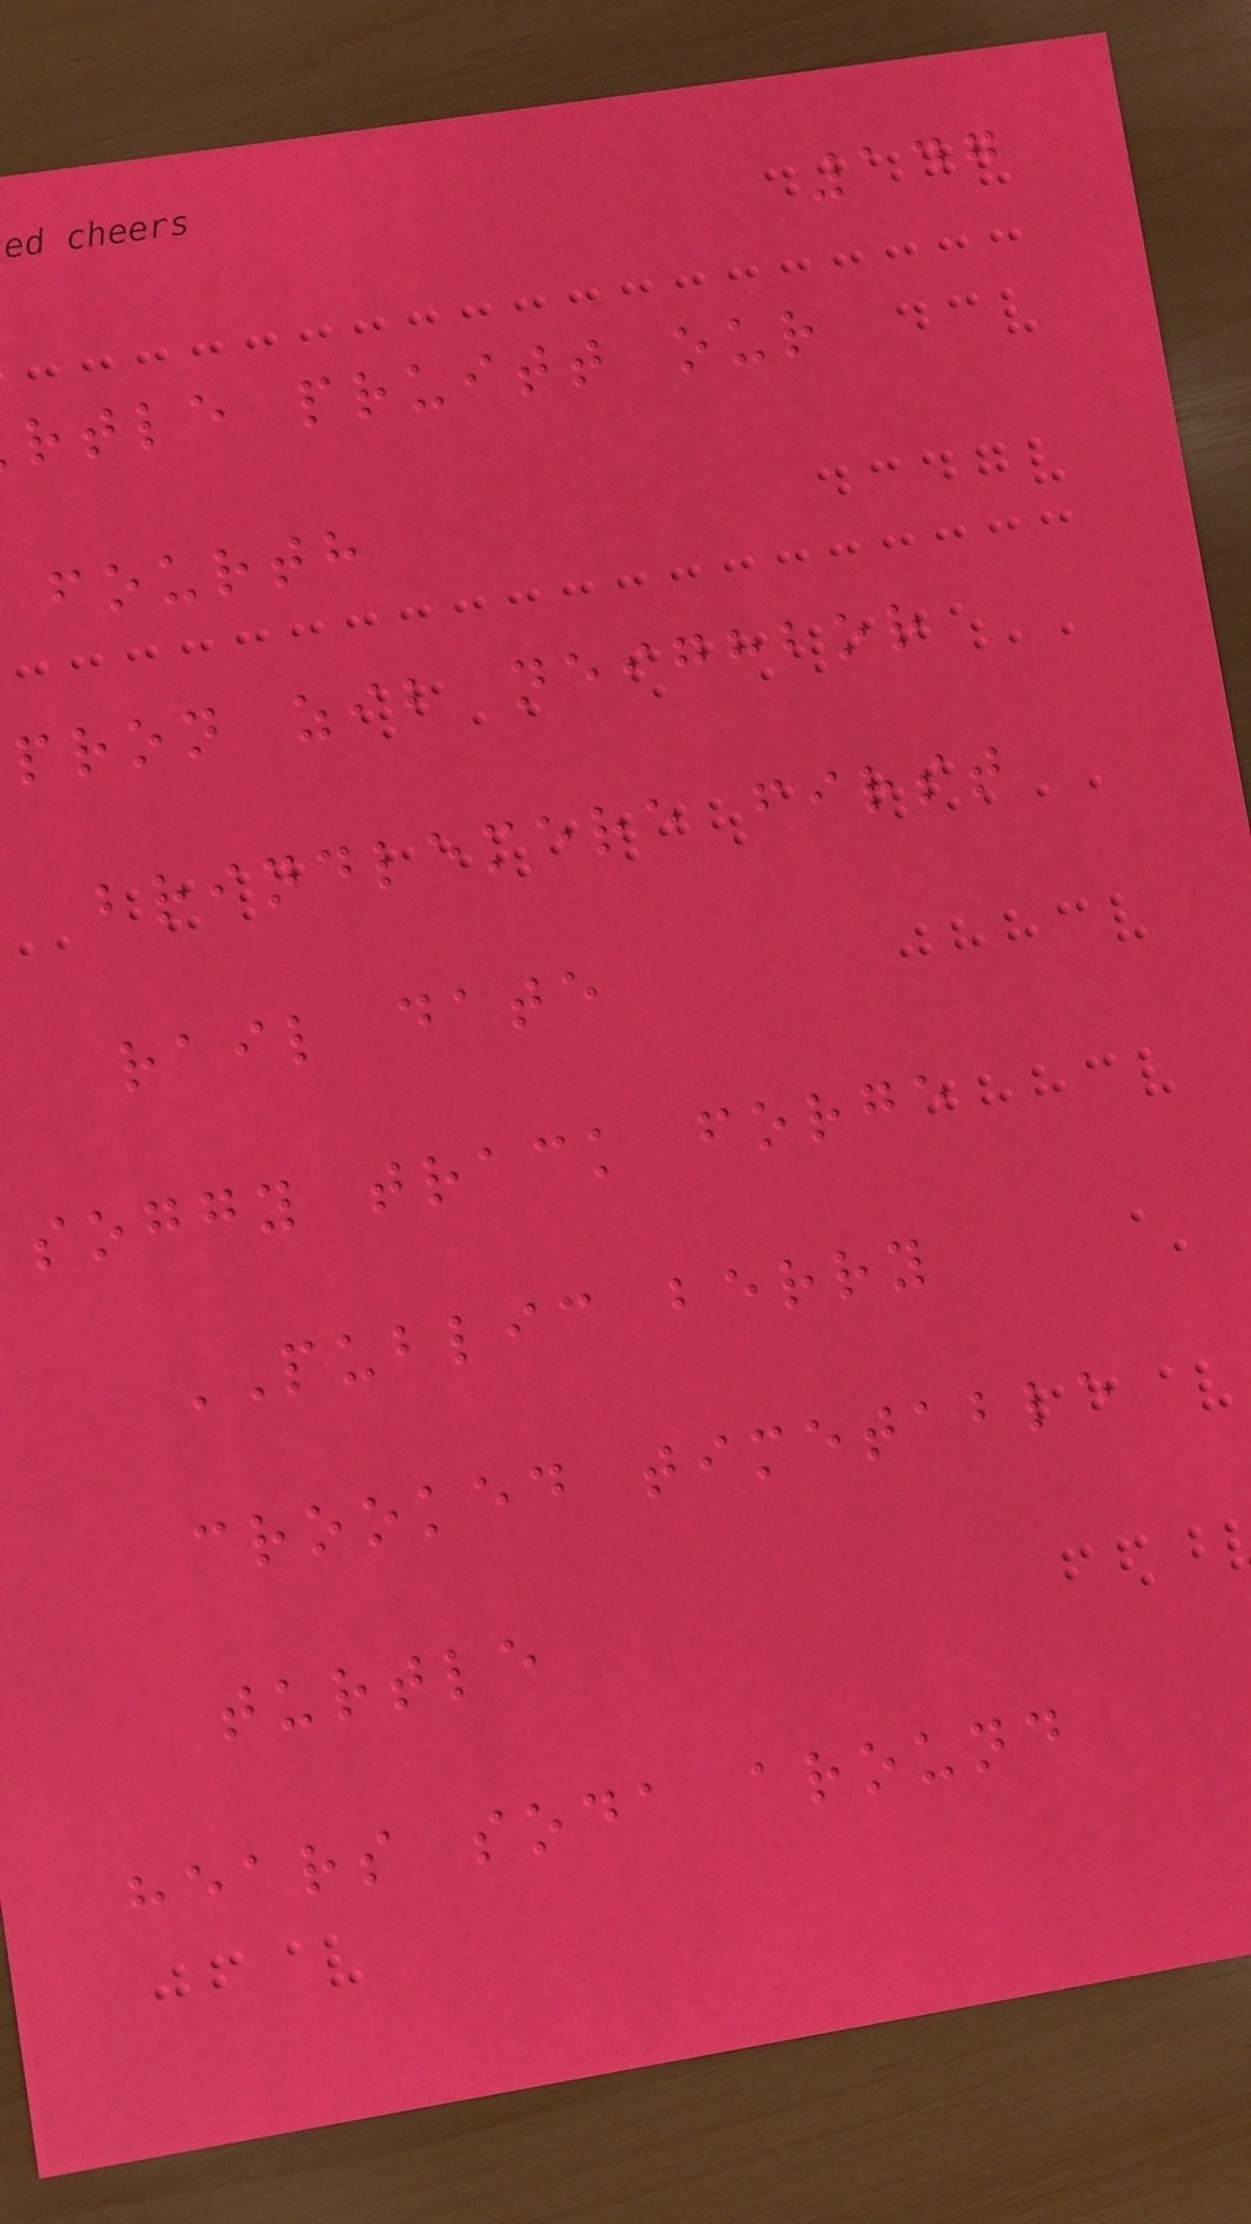147
rtle pruitt our
fourth
pron zib neighbor
brindlemere first
rail date
soggy track forge
PUBLIC berry
crooked timetable
turtle
hears soda around
